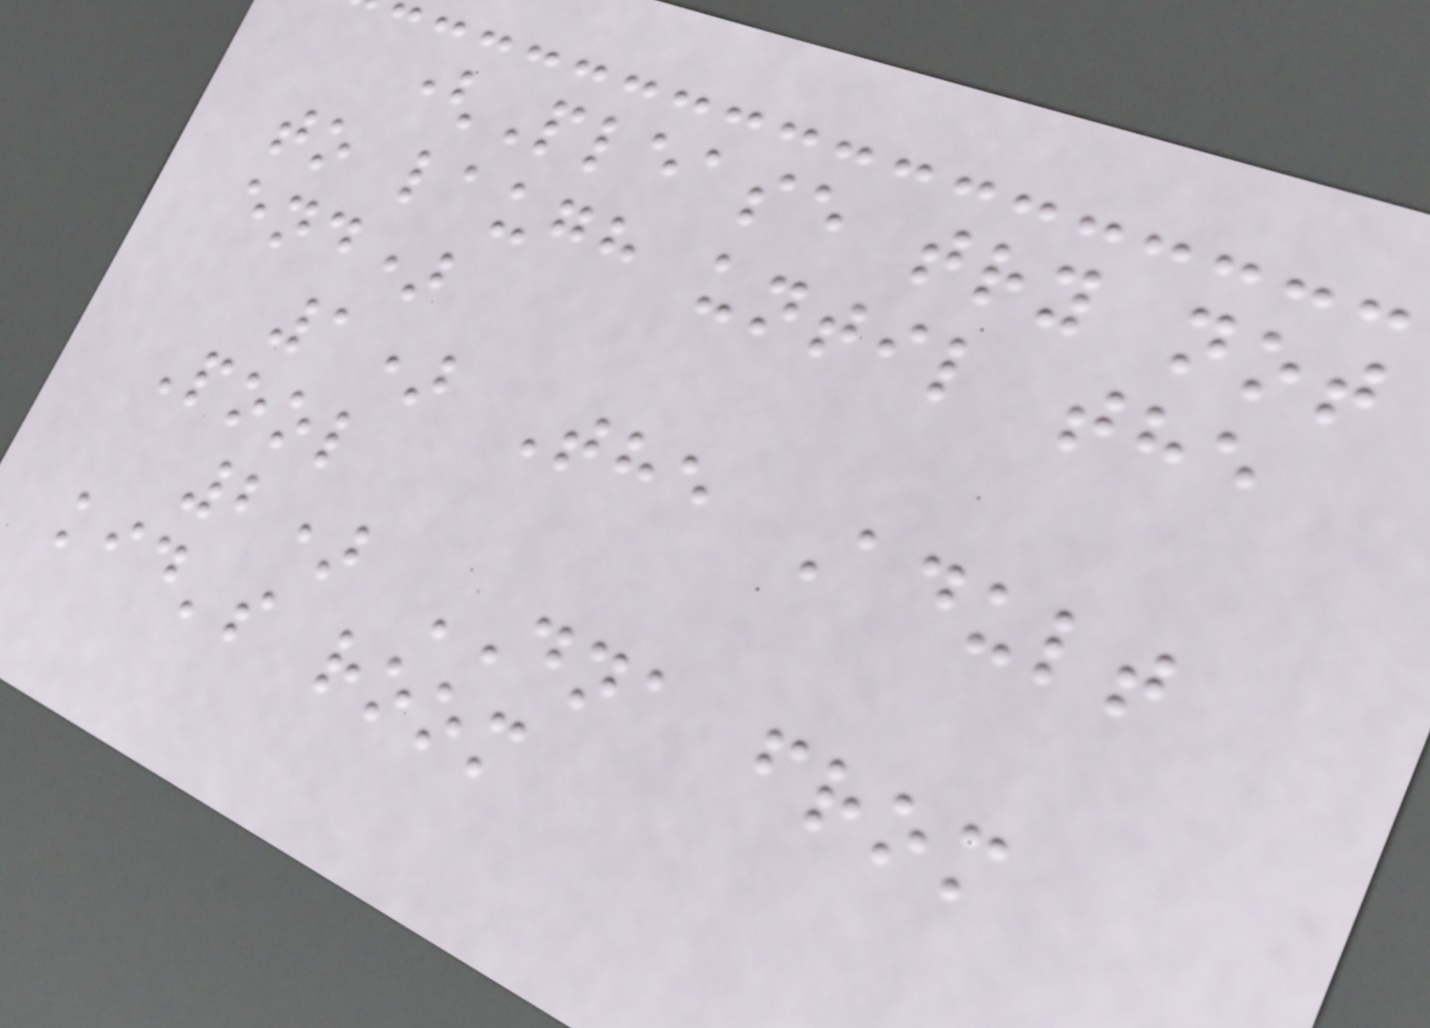(Please try not
to laugh until the
end)
1) The Adult
Pool
2) DNA from
kid's room
